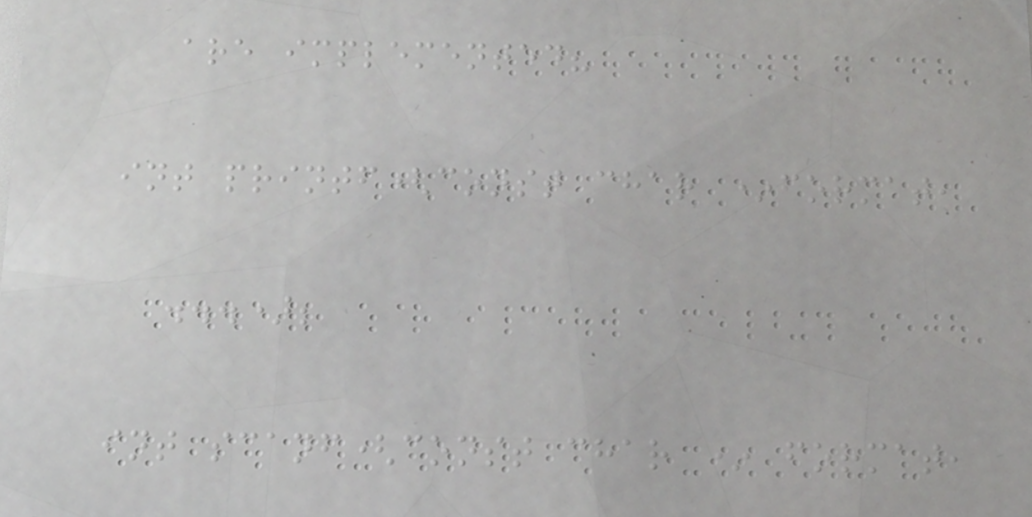are implemented?
int printf(const char *format,
...);
int scanf(const char * format,
